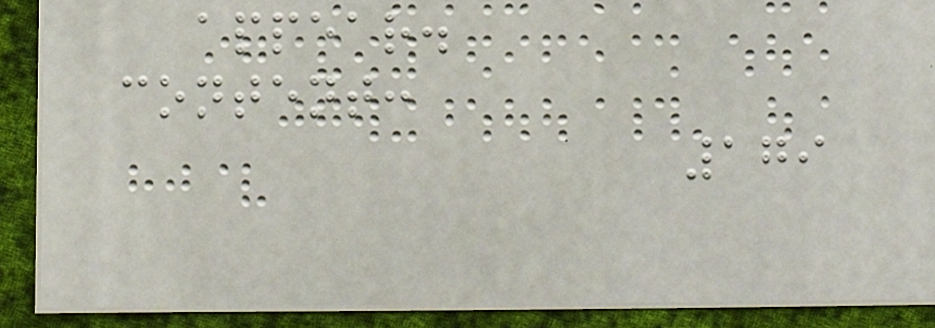appear.
content:
179
